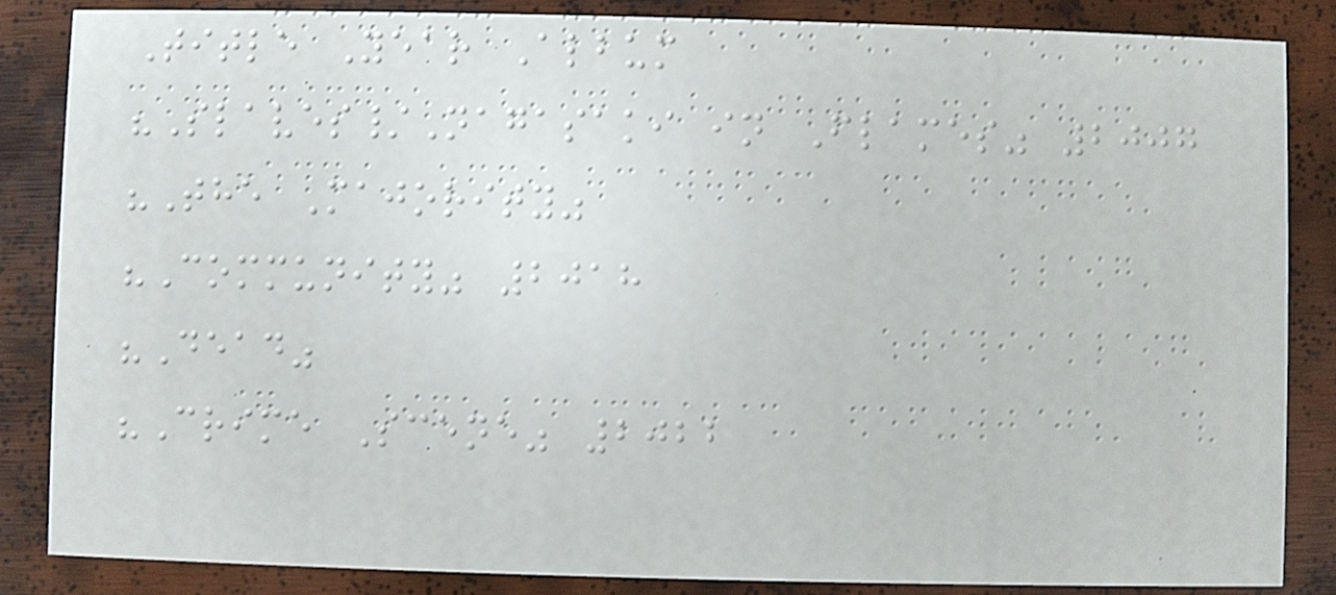Title Year Album
"Slaves/Nagasaki in Flames" 2007
"The Majority"
"Community" 2018
"Dead"
"Crime Scene" 2022
